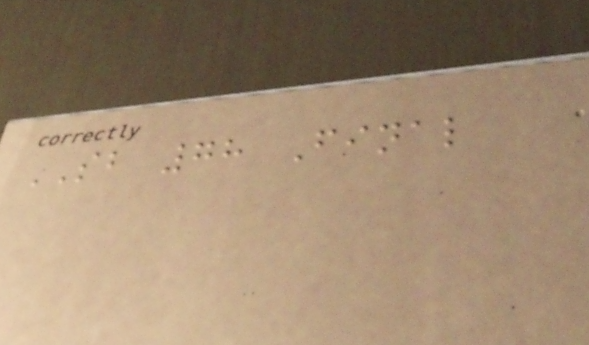SB 78 Final
